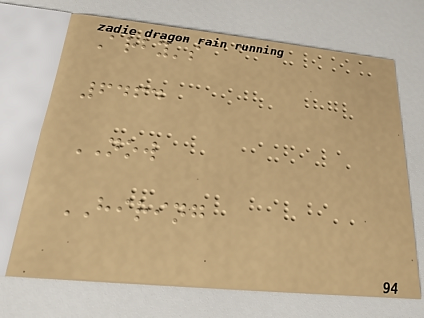Arby's
6464
NOW
HIRING
